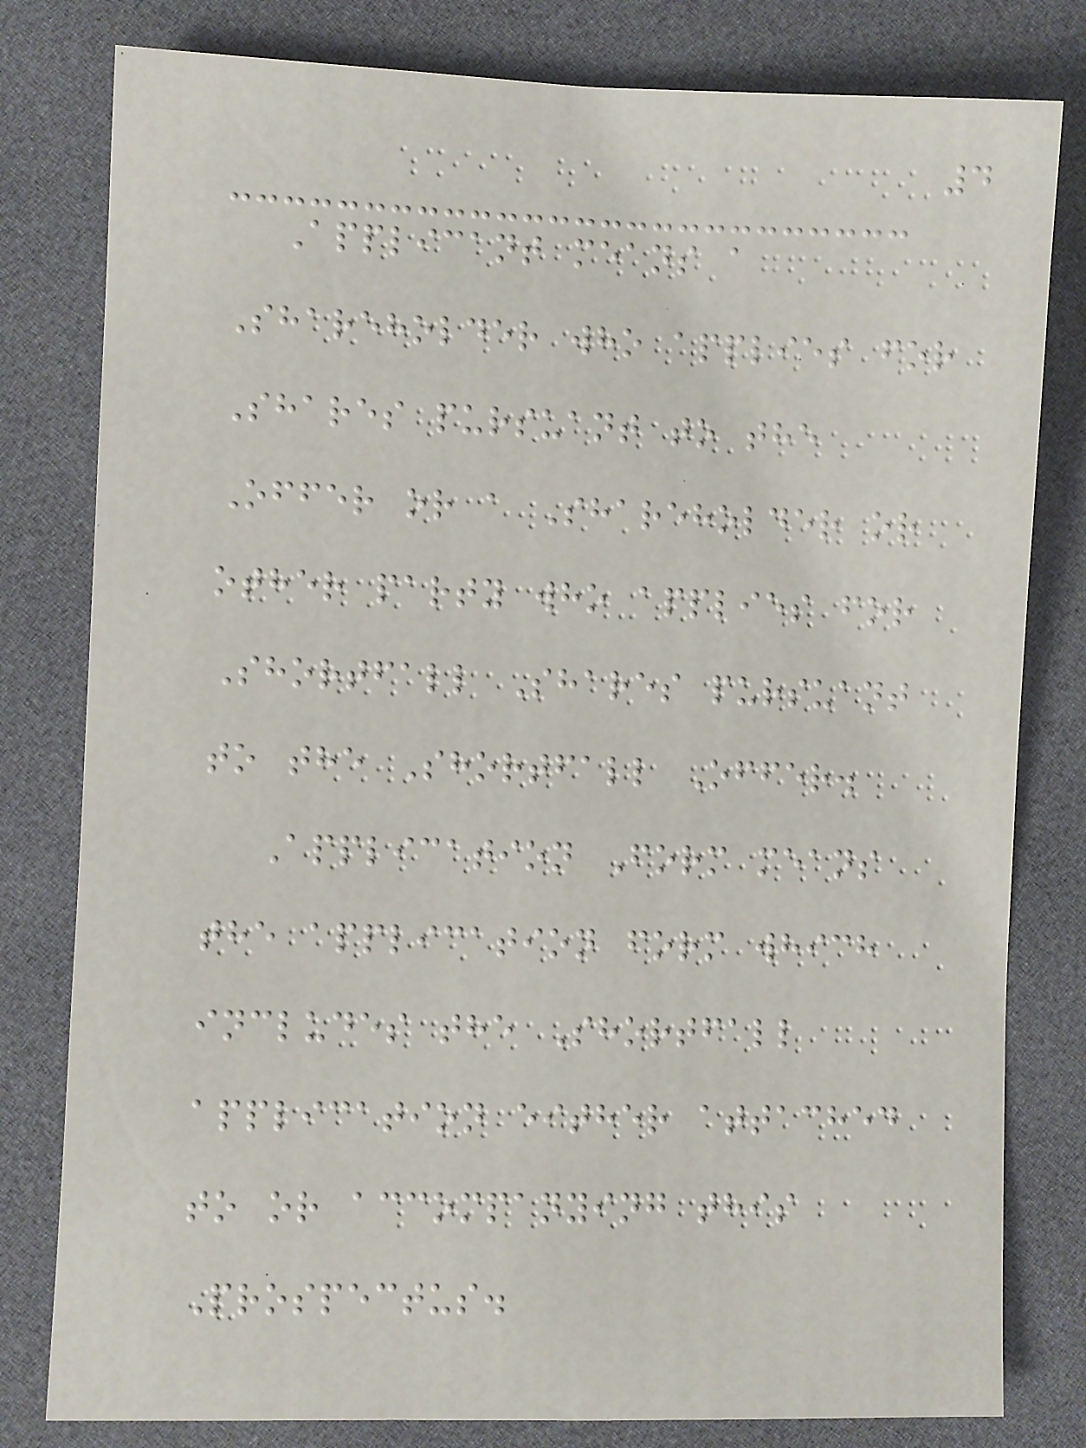4
Applicant means a
Shareholder who applies for
Shares pursuant to the
Offer or a Shareholder or
other party who applies for
Shortfall Shares pursuant
to the Shortfall Offer.
Application Form means
the application form which
includes the Shortfall
application either attached
to or accompanying this
Prospectus.
